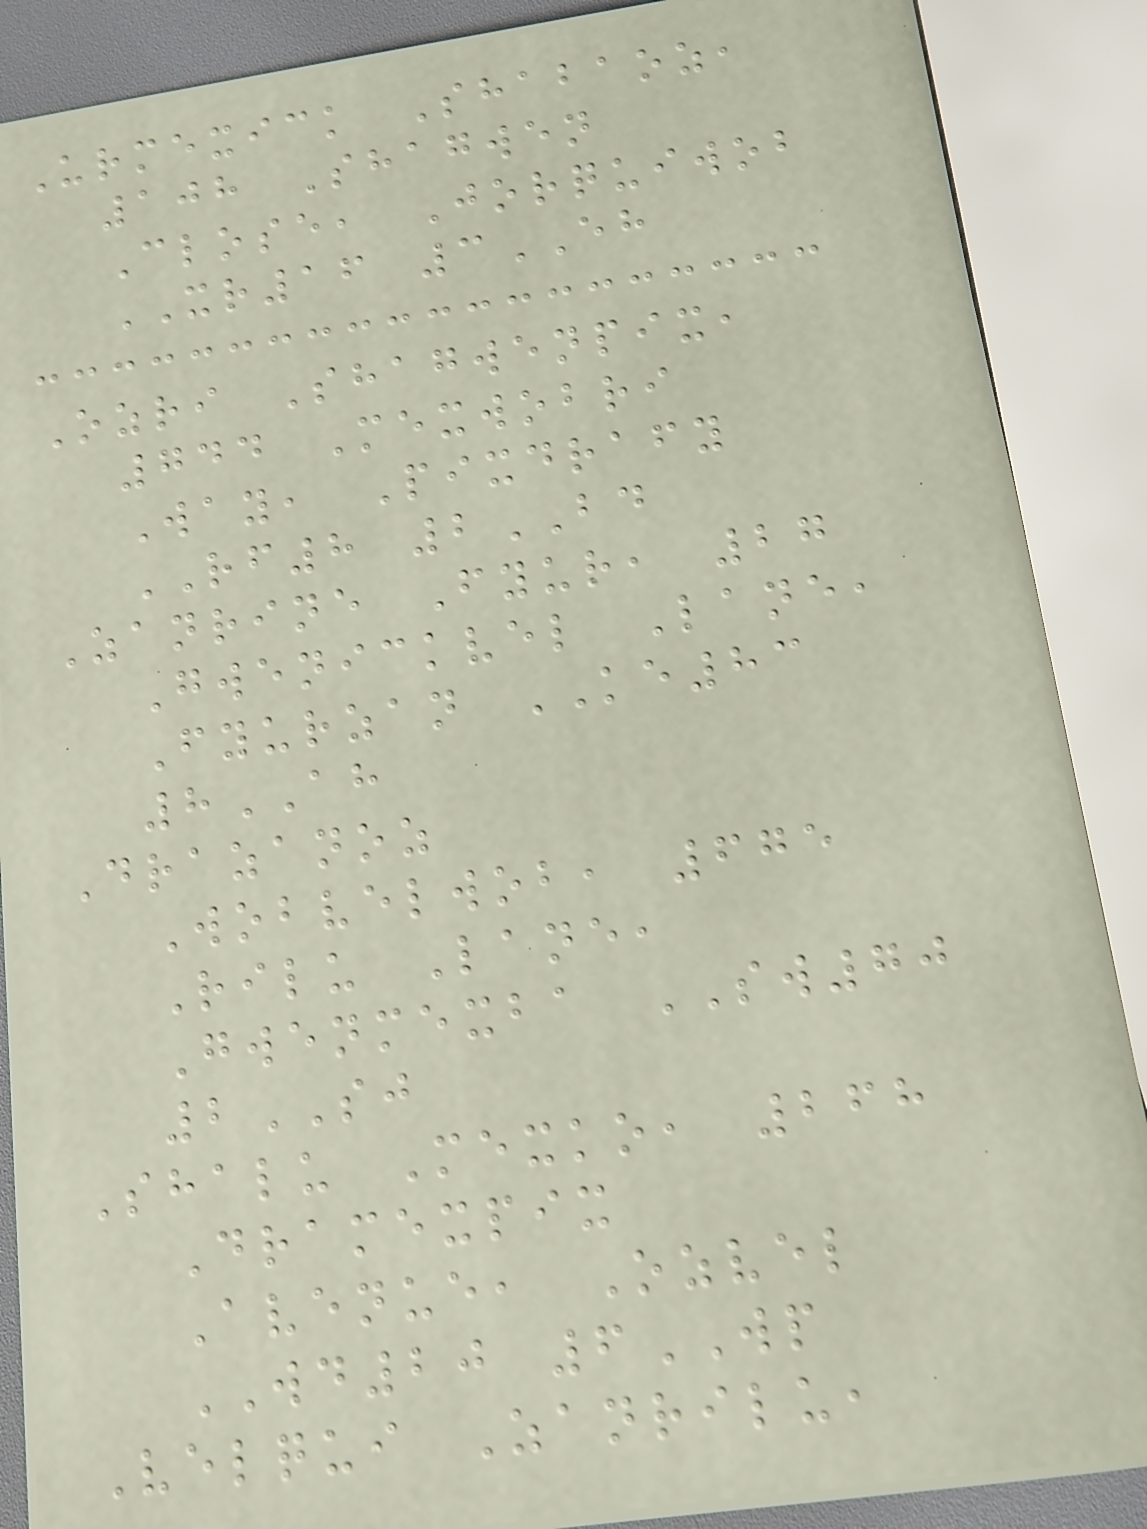Urmexick Shabaoz,
108 Shagwen
Close, Jorquiwob
XR16 3EH
Ozri Shagwenpix,
744 Mexwobri
Way, Pixdrafy
RF8 2BD
Zanrine Fyur, 27
Gwenickvel Lane,
Fyurzan KE83
8AH
Drazanoz
Wobvelwob, 675
Rilu Lane,
Gwenmexba SW70
2SJ
Shalu Mexko, 268
Dramexpix
Avenue, Ozvel
WD20 6WP
Velqui Zanrilu,
